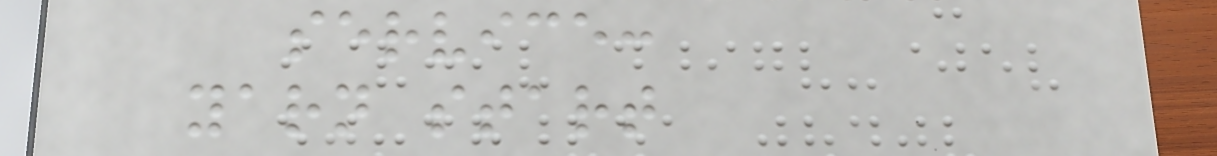service:
yarn start
